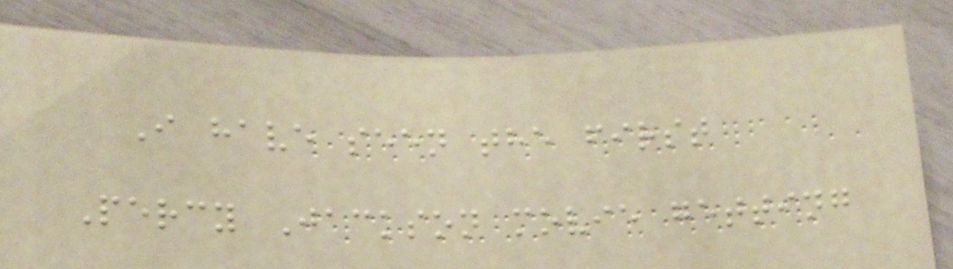I have seen the first
Percy Jackson movie getting
